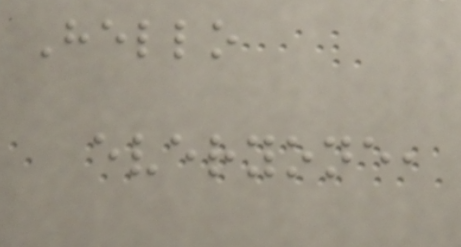Hello
everyone,
